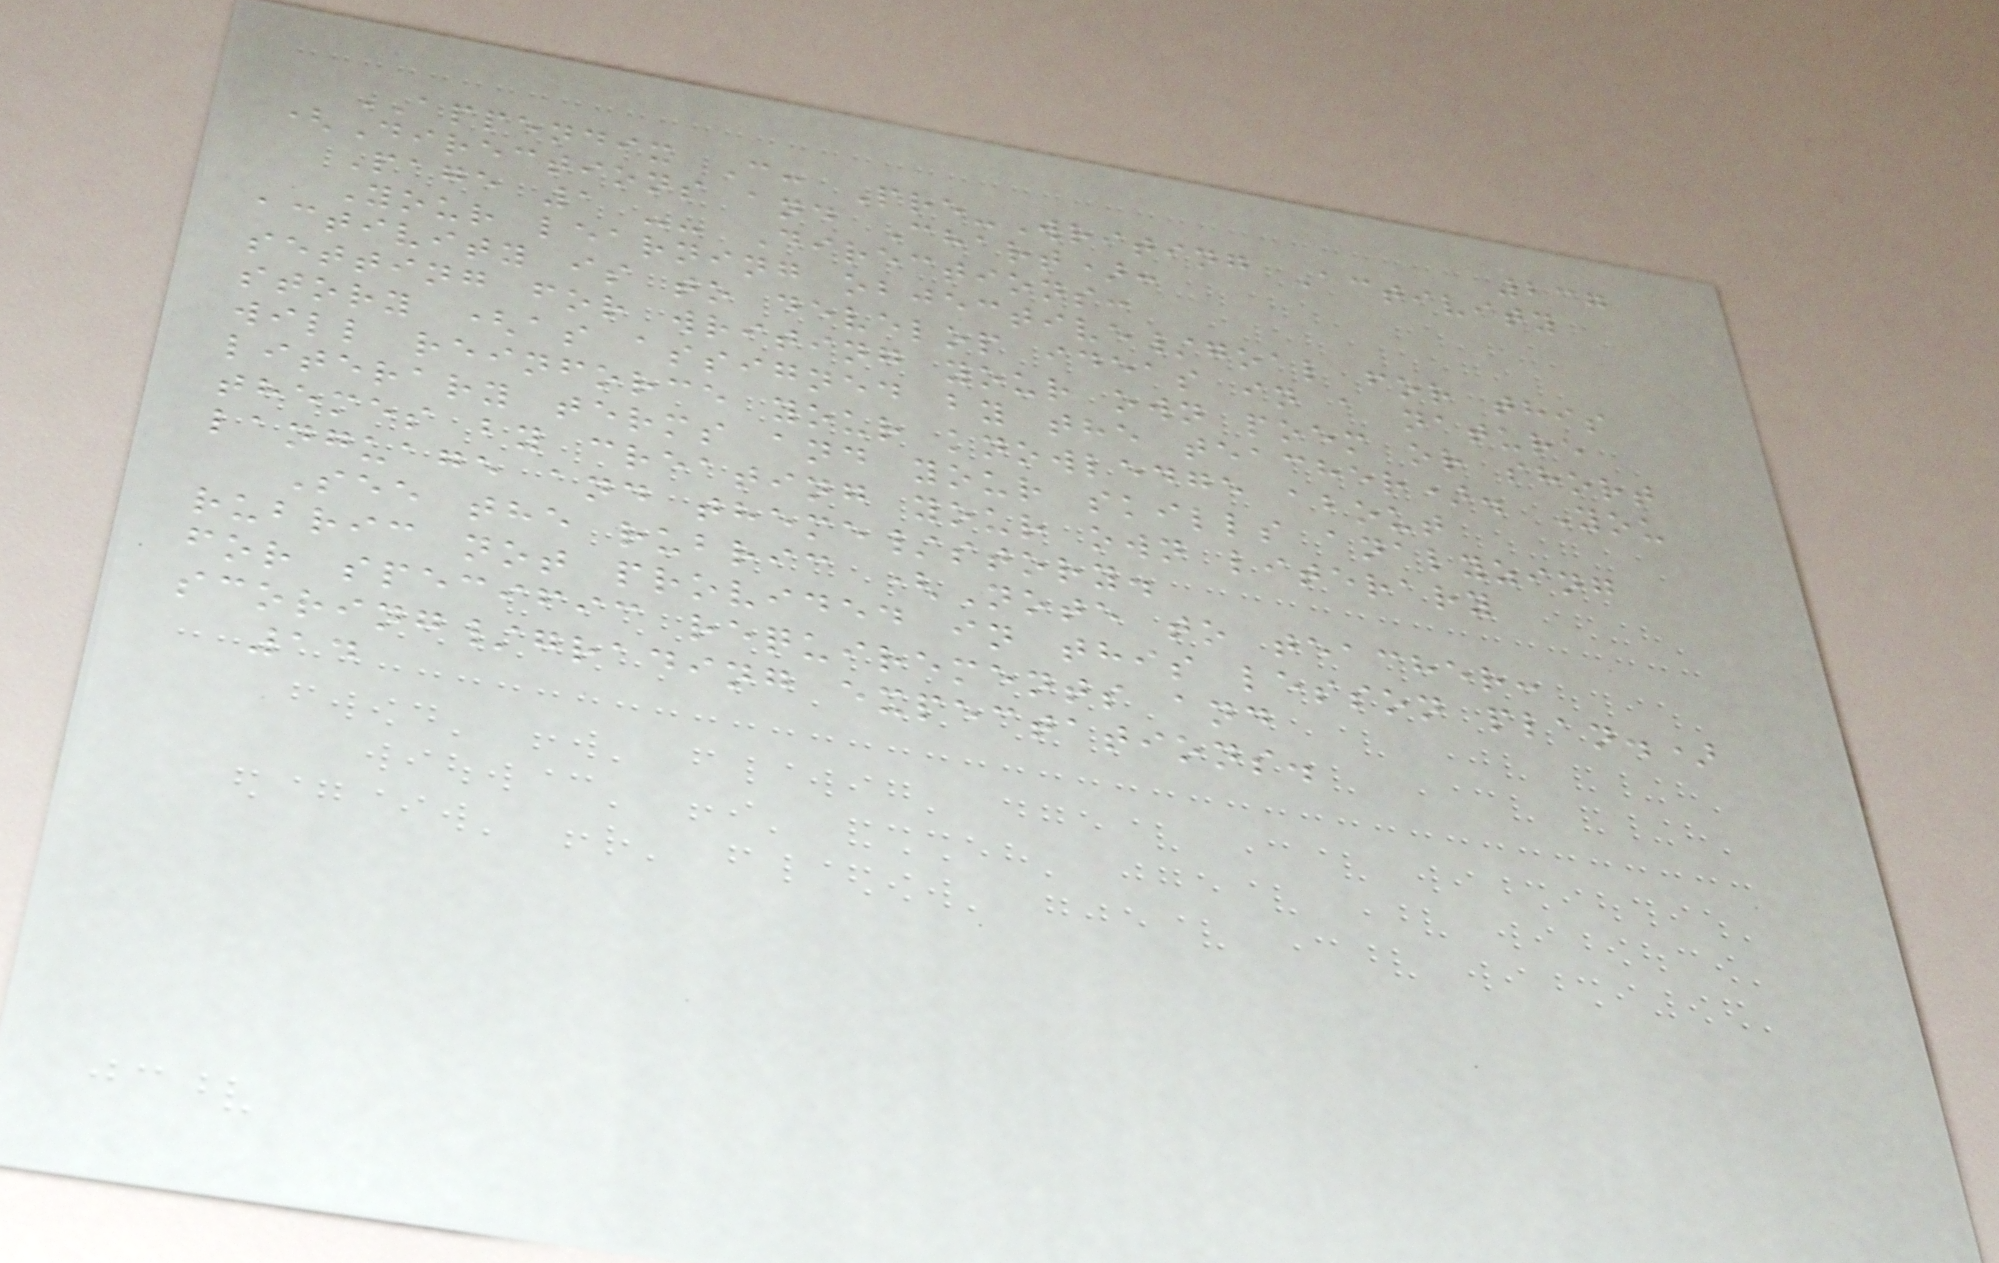237
APPENDIX C: Pre-Writing Activity
(Directions and Chart):
Page 1 -- Directions:
Your learning objective/goal for this
activity is to develop ideas in a nature
setting for writing your own poem or short
story (as assigned by the teacher). You
will reinforce your knowledge about
literary terms and your skills analyzing
themes by creating your own literary
language and theme/story.
See the rubric (Note to teacher:
rubric not provided in this lesson plan.)
for specific requirements and
scoring/grading expectations.
14
